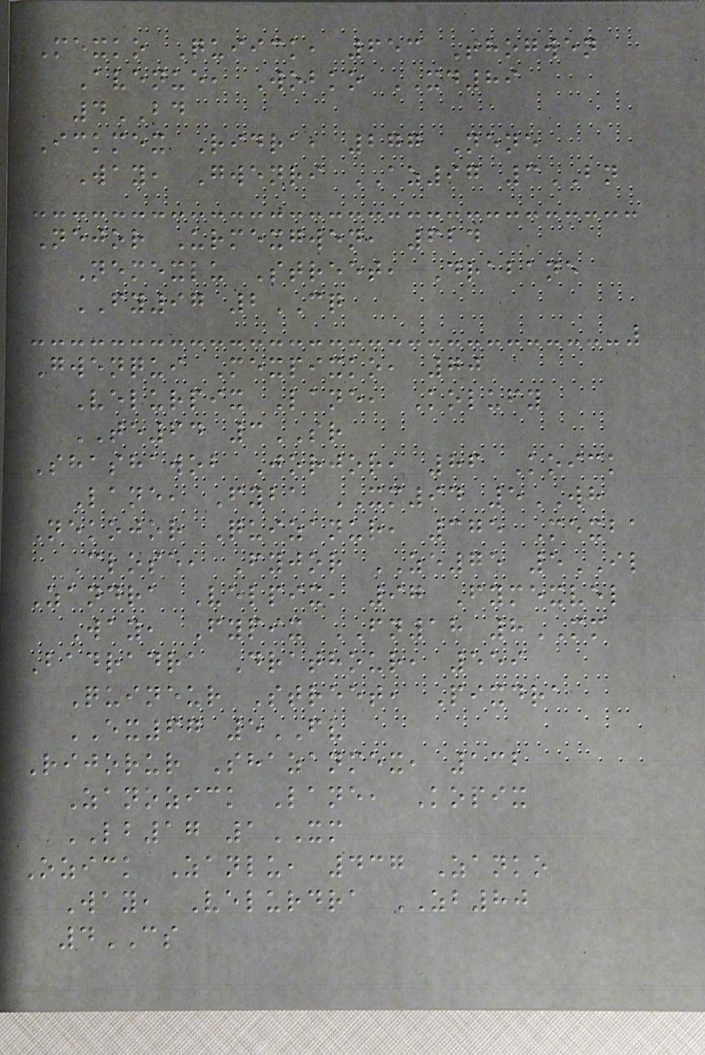Mexko Quiick, 653 Thogwen
Avenue, Wobko XD89
4BD
Ickmex Ridra, 277 Nene
Way, Gwenri AZ97 3BN
Nejor Urmexgwen, 624
Nemexlu Street, Drabane
FY97 2CQ
Gwenqui Mexpixko, 70
Velurpix Lane, Kolufy
TE64 3SR
Shashawob Jorjor, 86 Koick
Lane, Fyba XM94 5WH
Nekojor Quizanur, 375 Mexba
Close, Fyjor ZE75 5IL
Zandra Velpix, 97 Fymexvel
Way, Fypix FN18 8MM
Badradra Drathour, 559
Quineur Street, Pixdra
EX67 5FV
Rijorur Shazanmex, 132
Zanozick Lane, Kopix
LB17 1XM
Ozick Zanlu, 437 Zanko
Way, Velurdra ZB80
4CS
